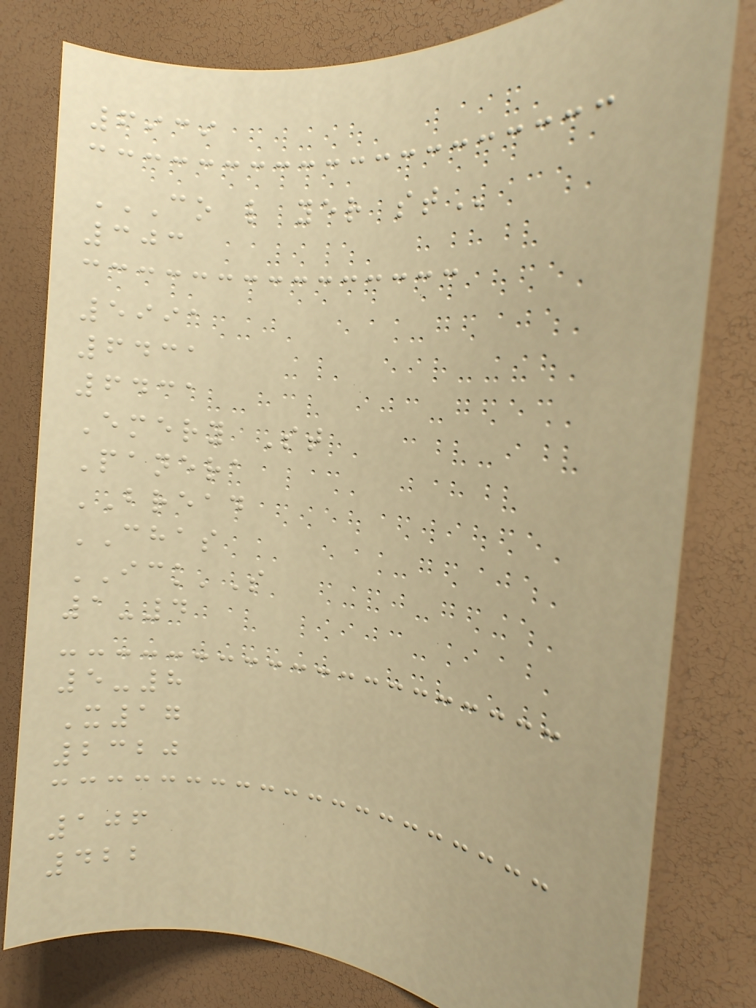6939
CO L YER ST
303
5991
6431
6431
Emery St
Panera
BREAD
CHAS
ICK'S
1-4
5-8
X17
2320
106
422
